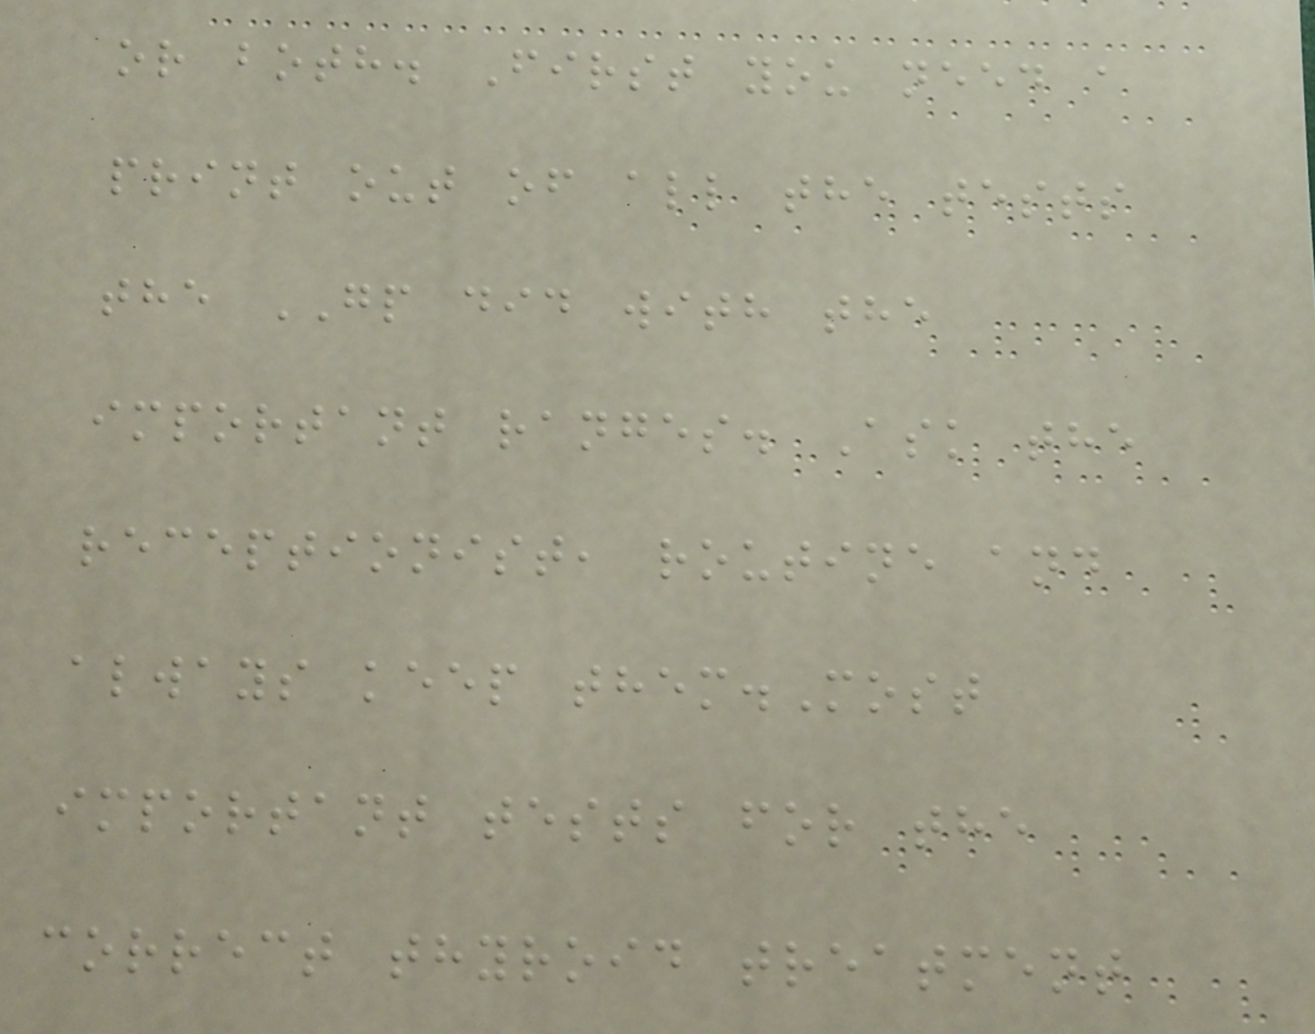or both. First you need a
print out of all the tests
the GP did with the
important ranges. Ask the
receptionist, routine and
always keep them.Most
important tests for the
correct thyroid treatment
